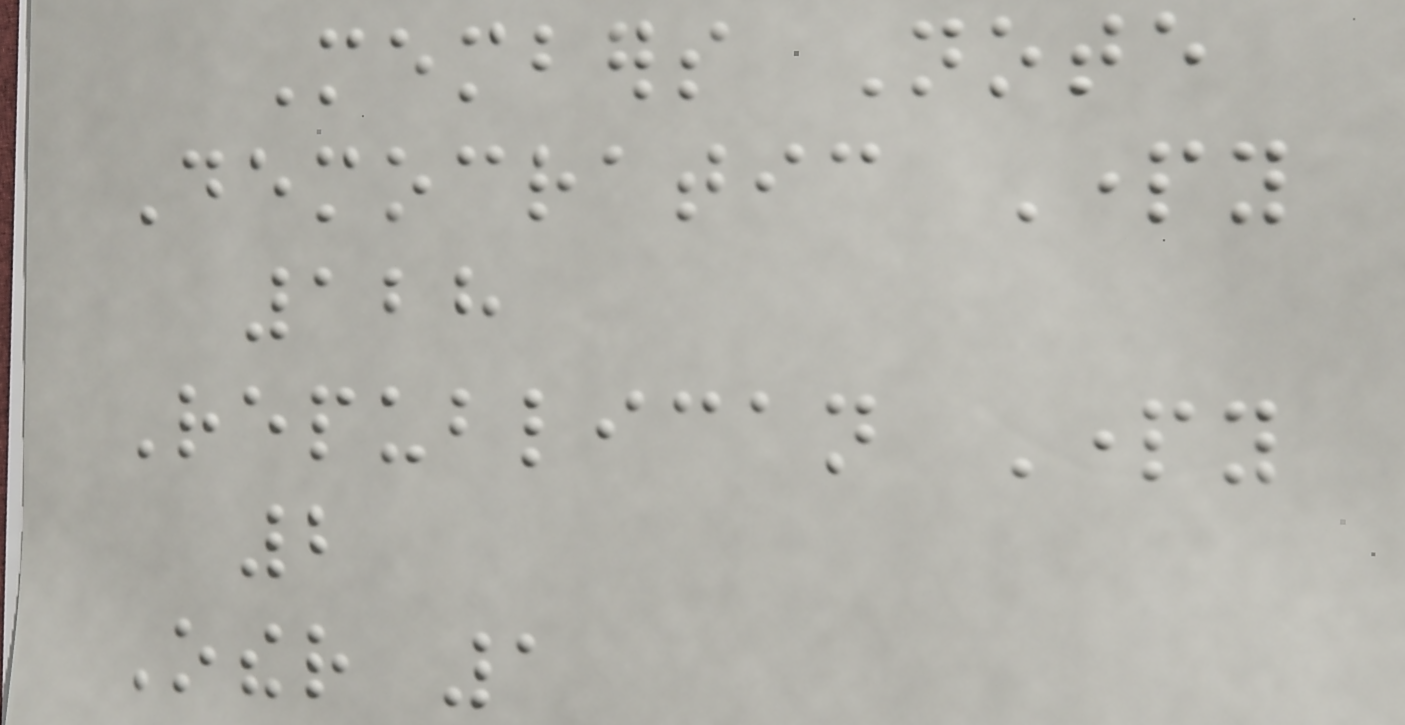Members Note
Democratic Party
128
Republican Party
2
Other 1
